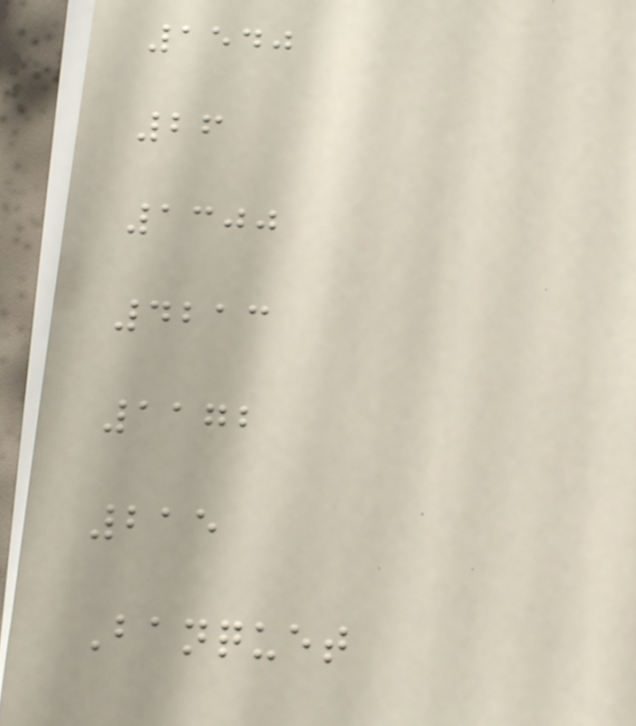1540
26
1300
4213
1172
215
Banquet
